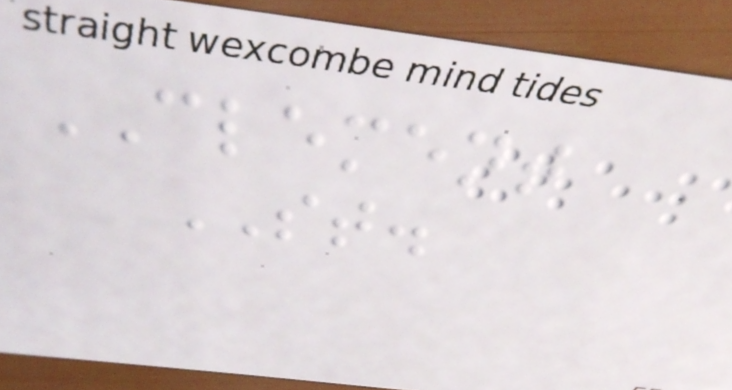CLEMENT
ST.
